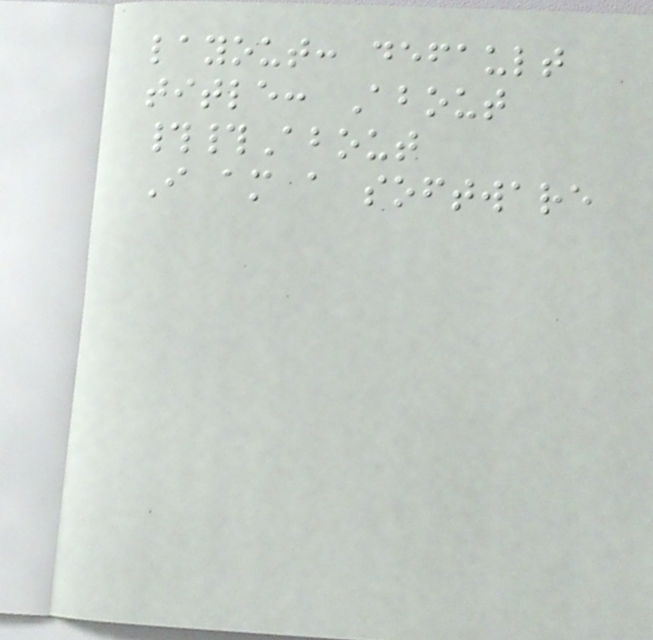layout: default
title: About
##About
I am a software
